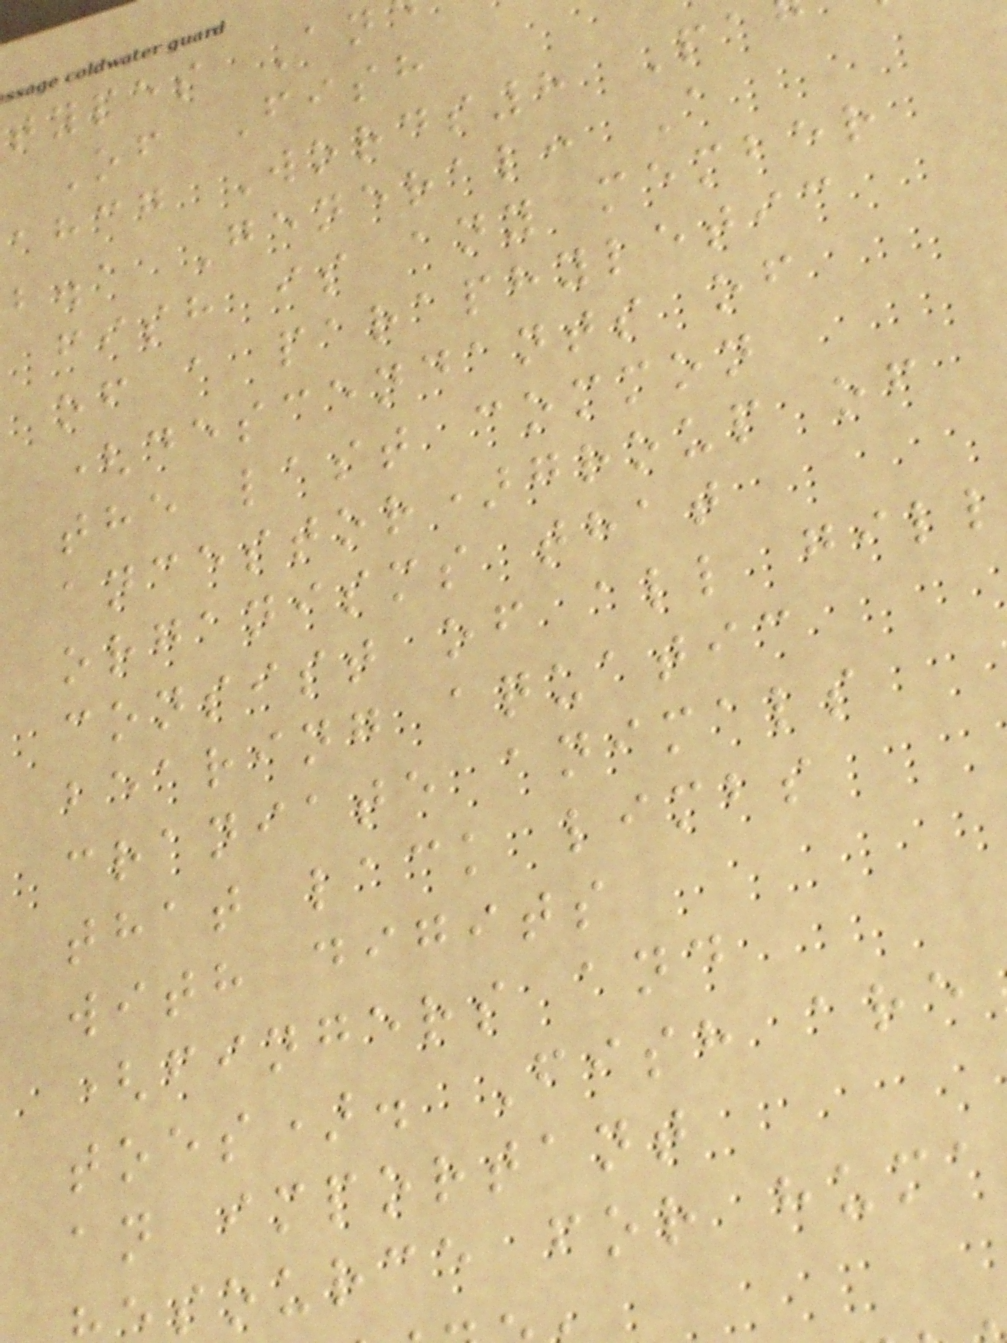types An
Of Fish
ahcg Words8 Pa
b.a General: A
fish is any member
of a paraphyletic
(descendants of
the last common
ancestor)group of
organisms that
consist of all gill
bearing aquatic
craniate animals
that lack limbs
with digits
(fingers and
toes). Fish are
an important
source for huma
